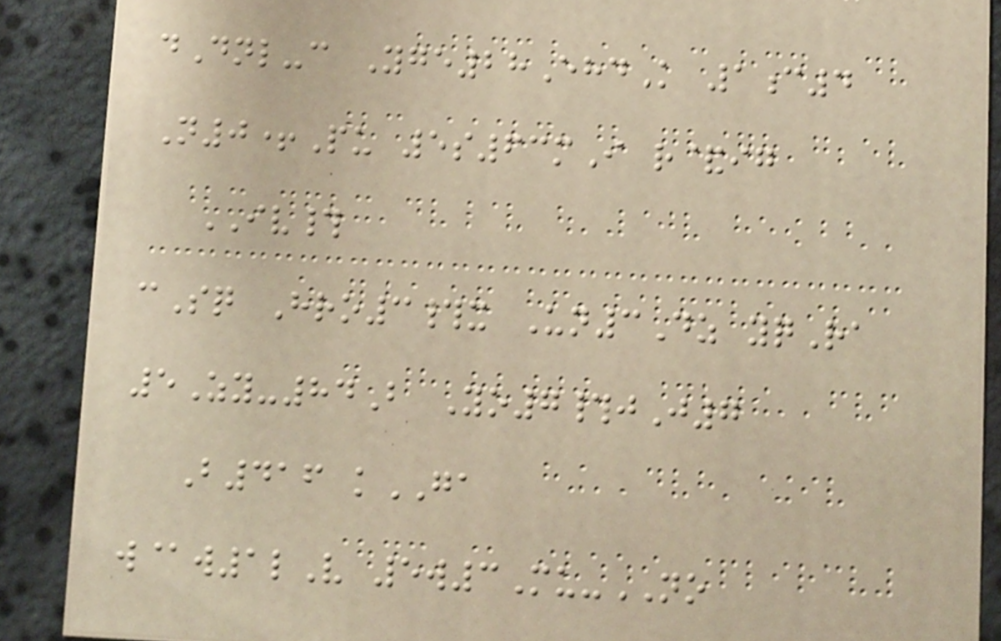dDnl-c Yge28EhdK 1c4
N0+Pu 5s63mI r&ig
IV#
cSq Hro3#x Un3Dz yqRa
5Zy-84B Yo7#jJ7
B416 kGA
w@w1lV 5w3Mu-NO
